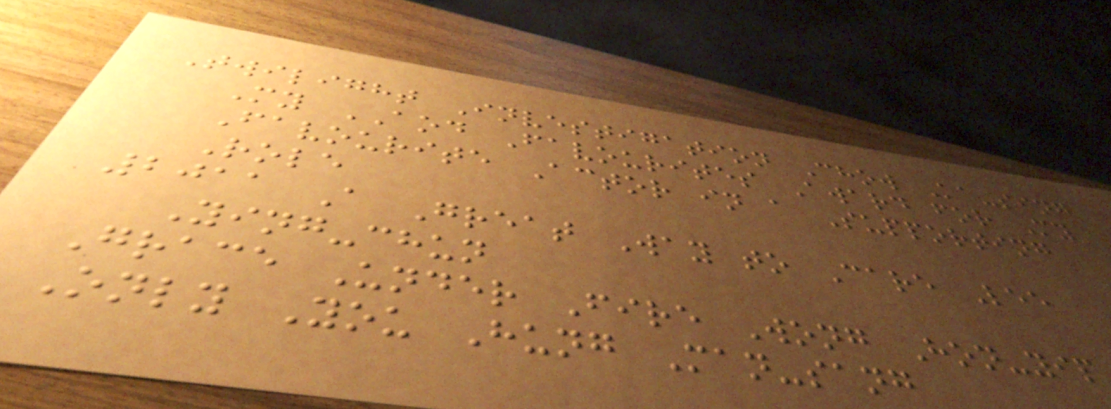Twilight Investigation Chow Ka-sing
My AOD Favourites Award for My
Favourite Actor in a Supporting
Role
2011 A Great Way to Care Lee
Ying-chun
Grace Under Fire Wong Hon-yip
Only You Hung Man-sang
